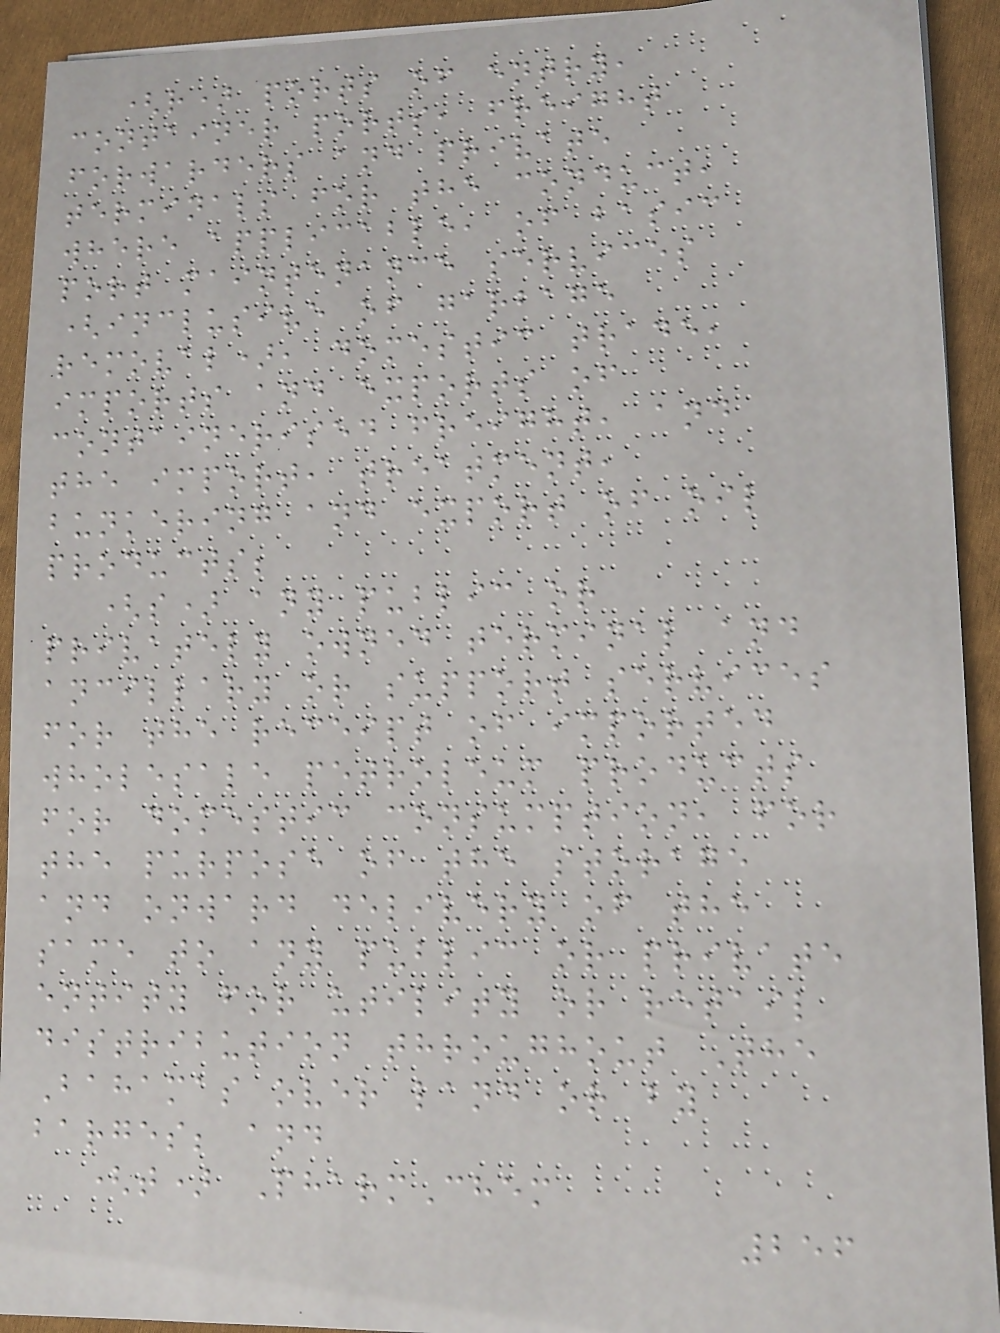(r) ports of entry,
container ports, freight
forwarders and private
terminals for the conduct,
where applicable, of basic
port maintenance services
(inclusive of garbage
removal), domestic trade,
imports and exports of
containerised freight, and
the import, treatment,
bunkering and export of oil
products;
(s) any public or
privately owned terminal and
ancillary or support services
for the receipt of imported
wholesale petroleum products
for domestic consumption, for
the purpose of the storage
and onward delivery of the
same to any public or private
entity for utility or retail
distribution throughout The
Bahamas over land or by
barges; and
(t) PharmChem
256
